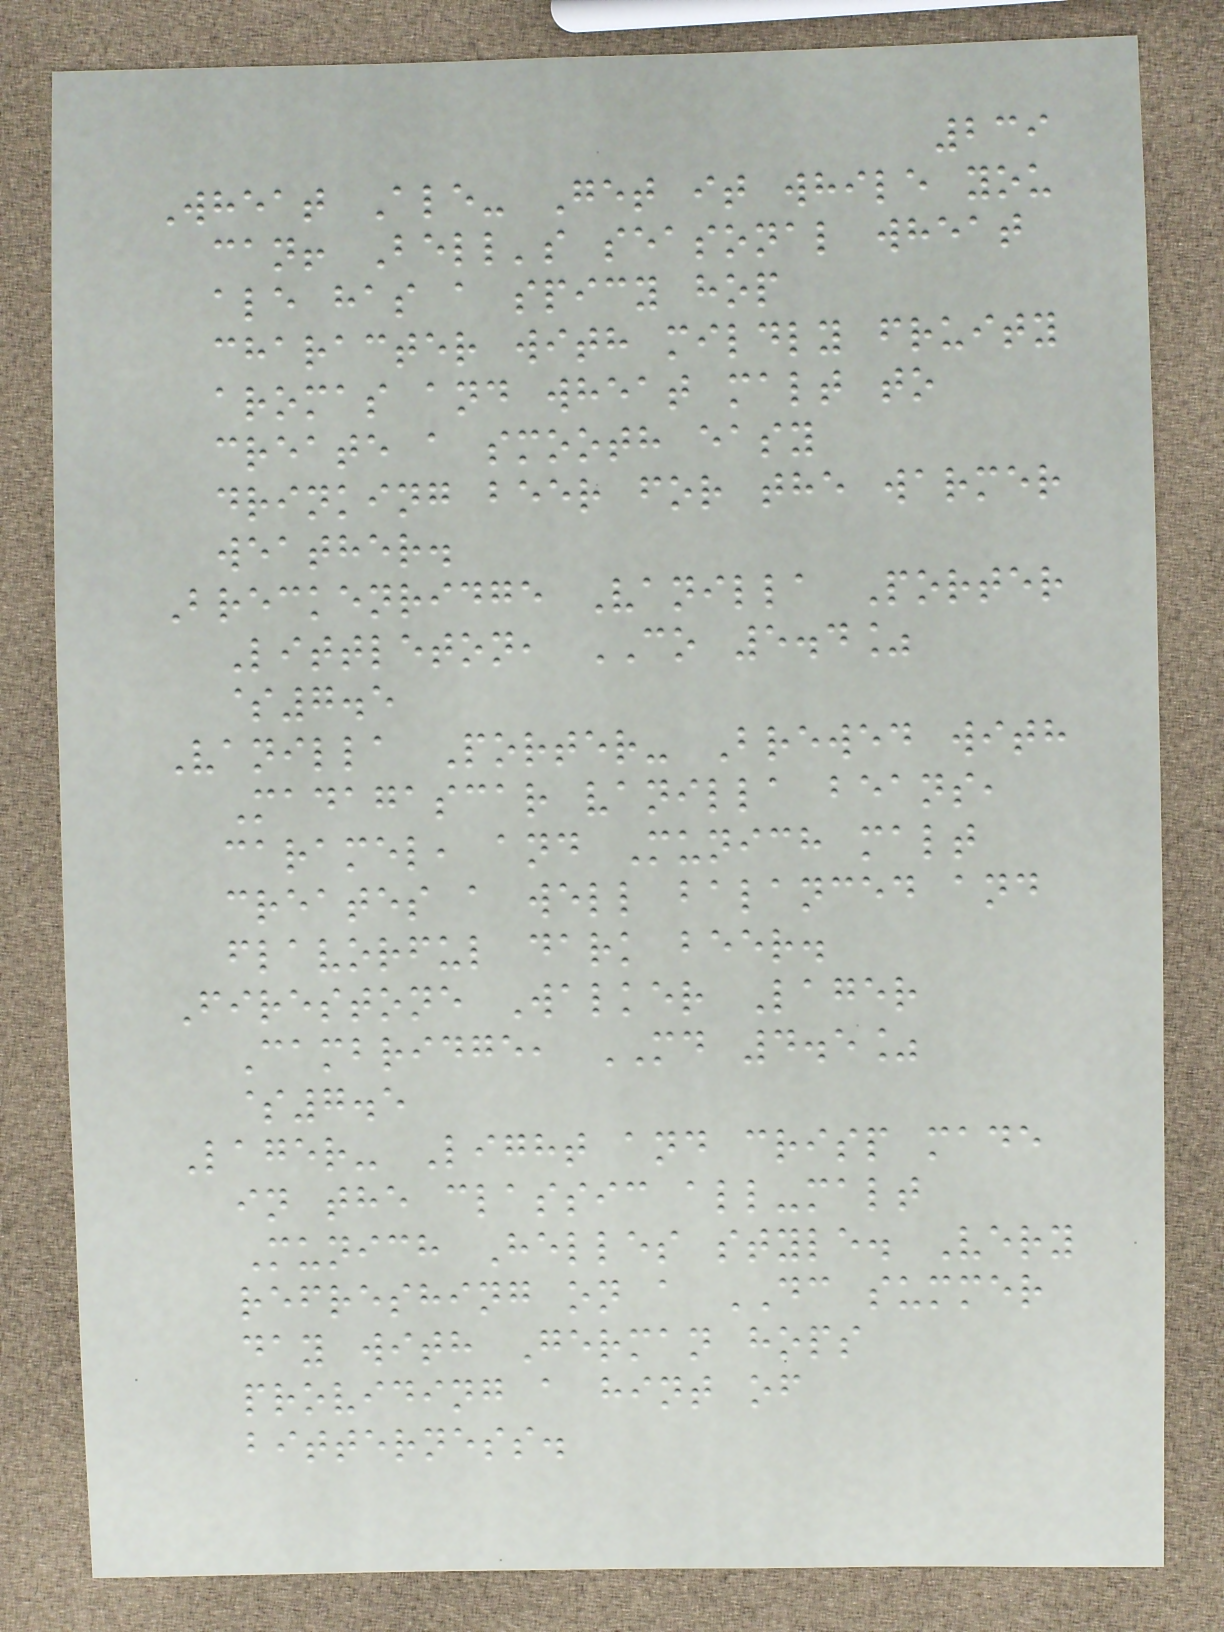239
Wheat Ale- Get it while you
can! Bell's seasonal wheat
ale has a spicy hop
character with mildly fruity
aromas and wheat malt to
create a smooth easy
drinking beer for the warmer
weather.
Breckenridge Vanilla Porter
Littleton, CO 5.4%
$7.5
Vanilla Porter- Brewed with
Madagascar vanilla beans,
caramel, and Munich malt
creates a well balanced and
flavorful dark beer.
Firestone Walker Lager
Cambridge, MD 4.5%
$7.5
Lager- Light and crisp made
in the classic all-malt
Munich Helles style. Very
refreshing on a DC summer
day with German hops
providing a hint of
bitterness.
